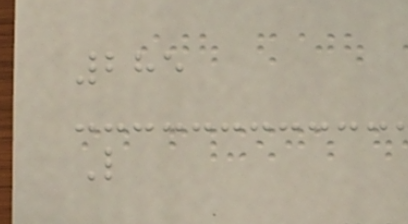285
L
